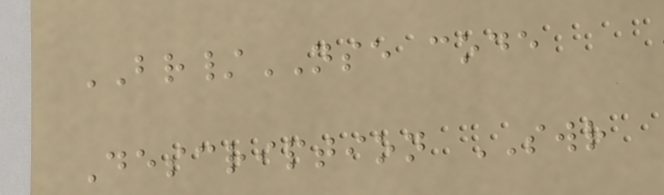BR/NSE code
Description SWR
